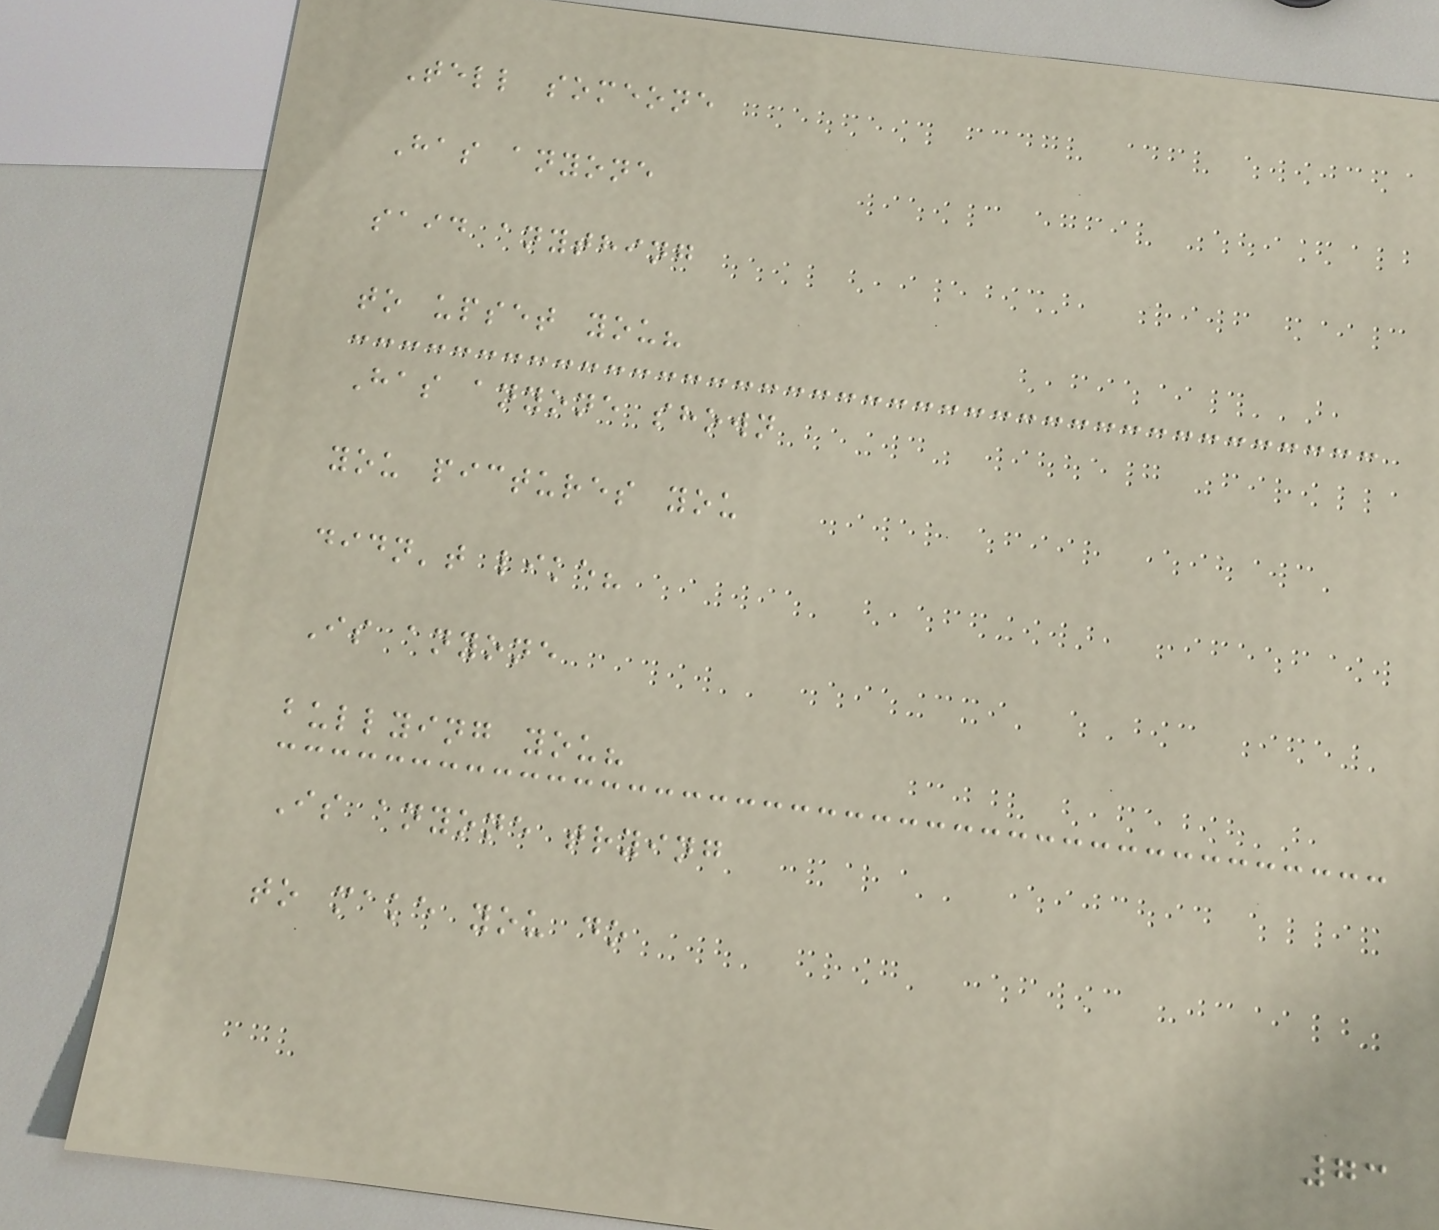Tell someone
Has anyone
said anything
to upset you?
Has anyone shown
you pictures you
didn't like?
Is anyone
bullying you?
Is anyone trying
to make you do
73
